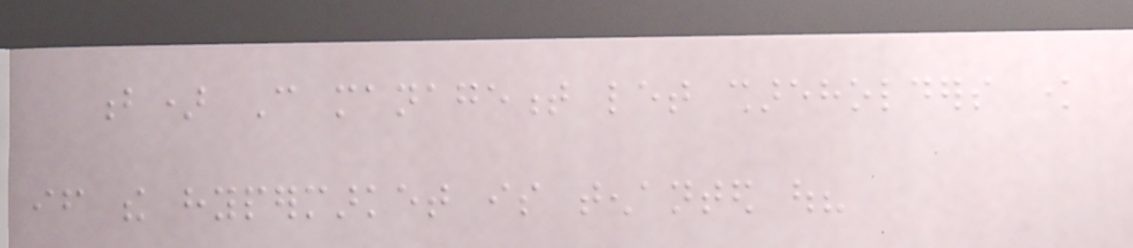b) Can management let shareholders know
if the hypermarket is tenanted out?
